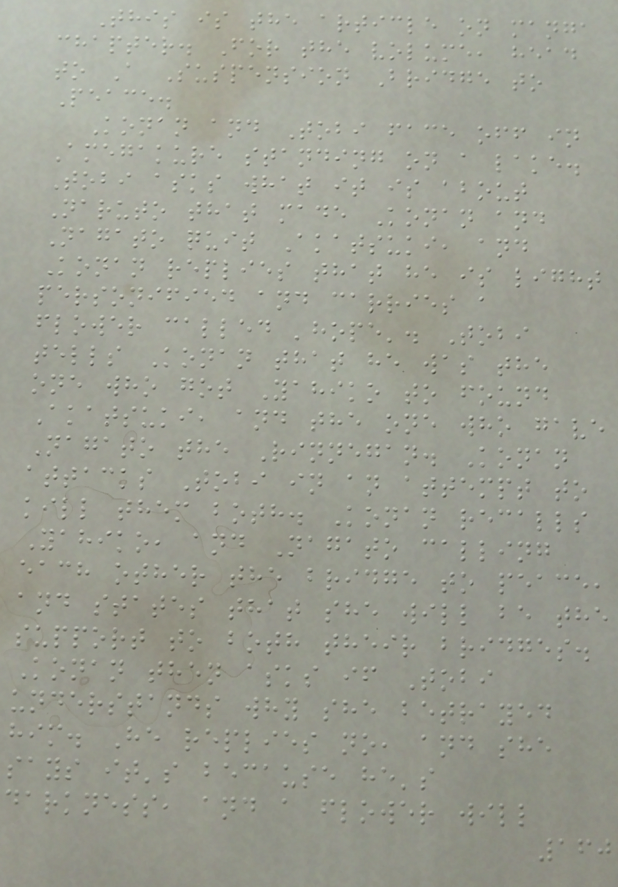This is the article on manga
chapter. For the volume, head
to A Suspension Bridge to
Peace.
Konan and Tobi face off in
Amegakure standing on a lake.
Tobi asks what it is about
Naruto that made Konan and
Nagato quit Akatsuki, and
Konan replies that he is light
personified and carries a
flower called 'hope'. Tobi
tells Konan that he was the
one who got Yahiko to found
Akatsuki, and the one who gave
Nagato the Rinnegan. Konan
attacks Tobi in an attempt to
kill them both. Konan recalls
Yahiko, and Nagato calling
each other the bridge to peace,
and states that she will be the
support to both their bridges.
Konan then asks if Tobi
understands why she betrayed
him. He replies no, and she
says it's because he's
darkness, and a flower will
160
